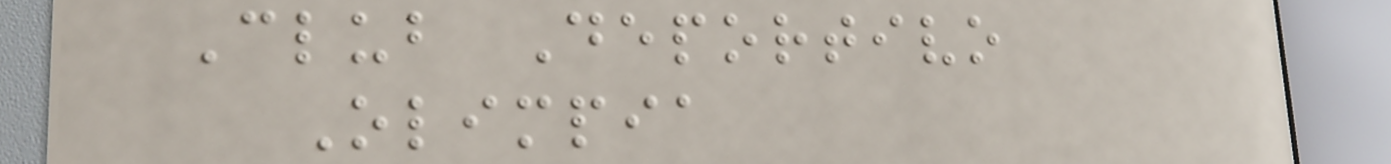Club Deportivo
Olimpia
